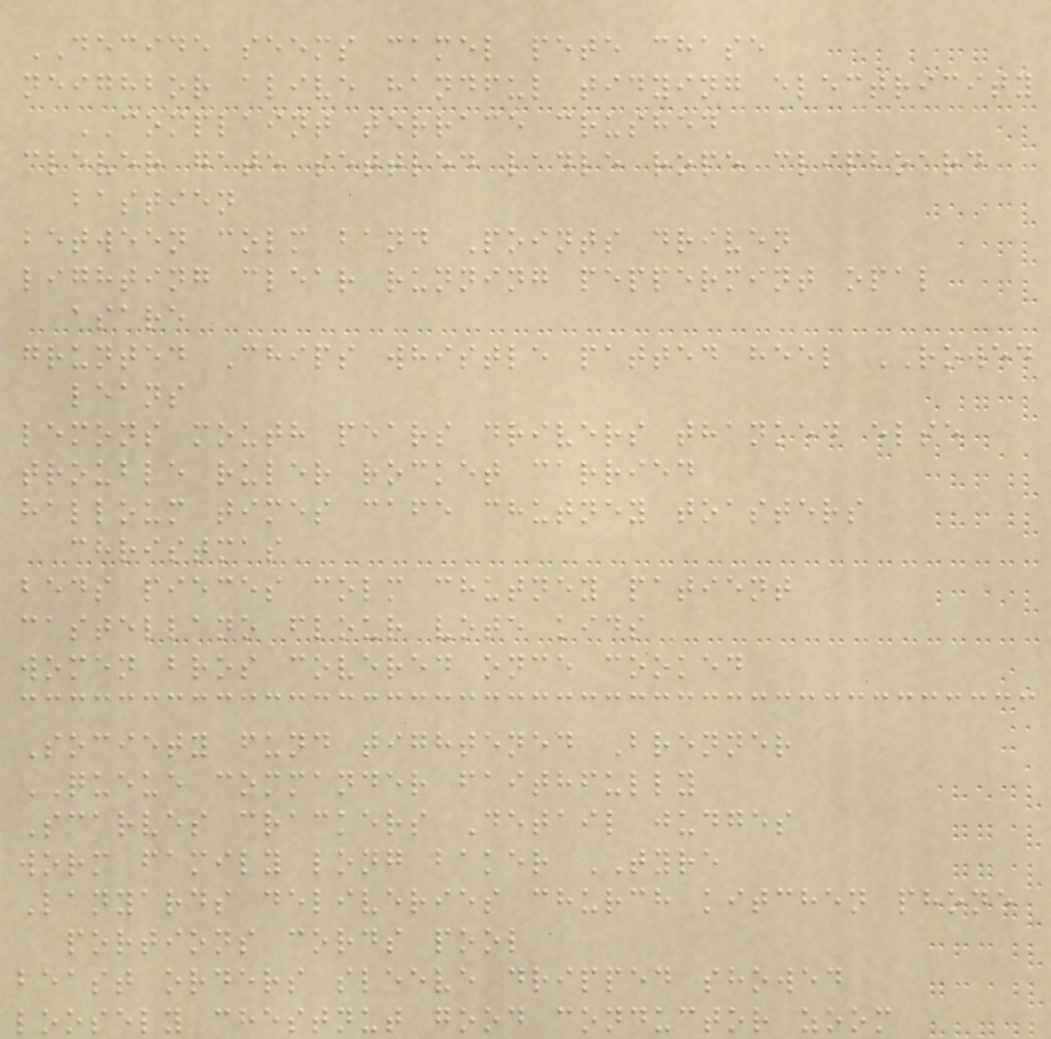DECIDE seems camel pete chase
neighbor alive handful tidying electricity
COMPLAINT terrace crushed
clever gate settled ladle rope clipboard
bastien
between colm band Points driven
lighting clear running peppermint opal
asare
grunted Chips whistle patted heel ROWED
leans
lemons mouth pears drivers thanked else
trouble ruler rocket carried
halloum times cafe chutney toasters
christmas
beds pieces colm chutney patient
castellano flour vote kids
women bros covered once cooked
Society fund tightened Brenner
QUEUE commander faithfully
Scarves crackers Detail judges
worm family long baker TYRE
Lanyards deliveries church kitchen phone
portions cords pool
beast orders sleeve dripped showed
loosely chestnut good conductor zoom
